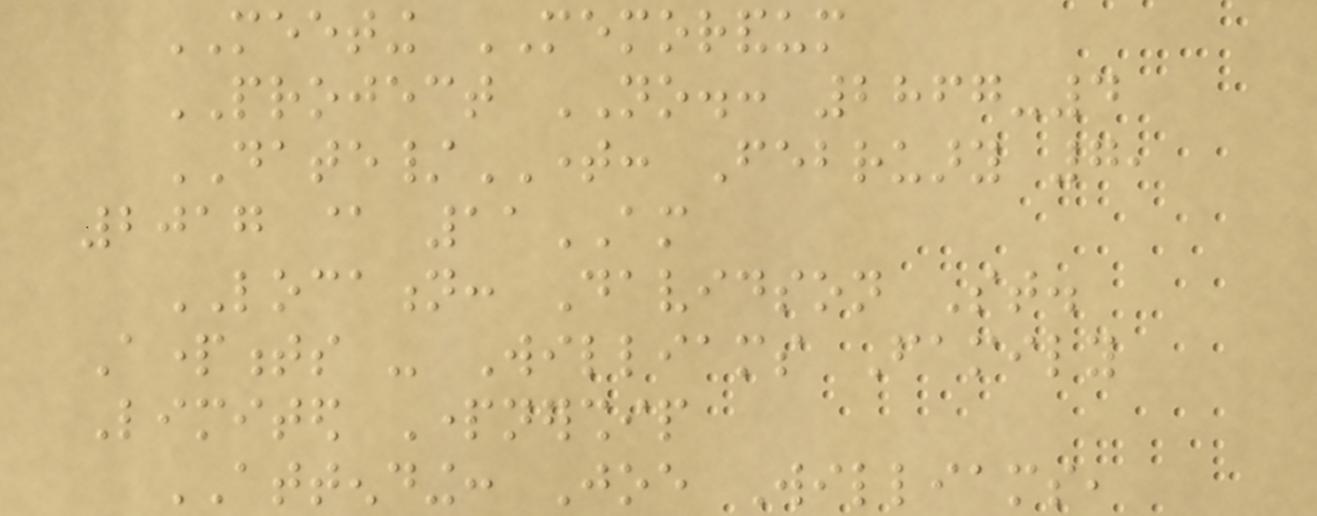MEETING MEMORANDUM
PROJECT NO.: 2867-4
DATE/TIME: February 7,
2017 @ 11AM
LOCATION: Davidson St.
Apartments - Williams Family
Limited Partnership
ATTENDING: Joe Williams,
